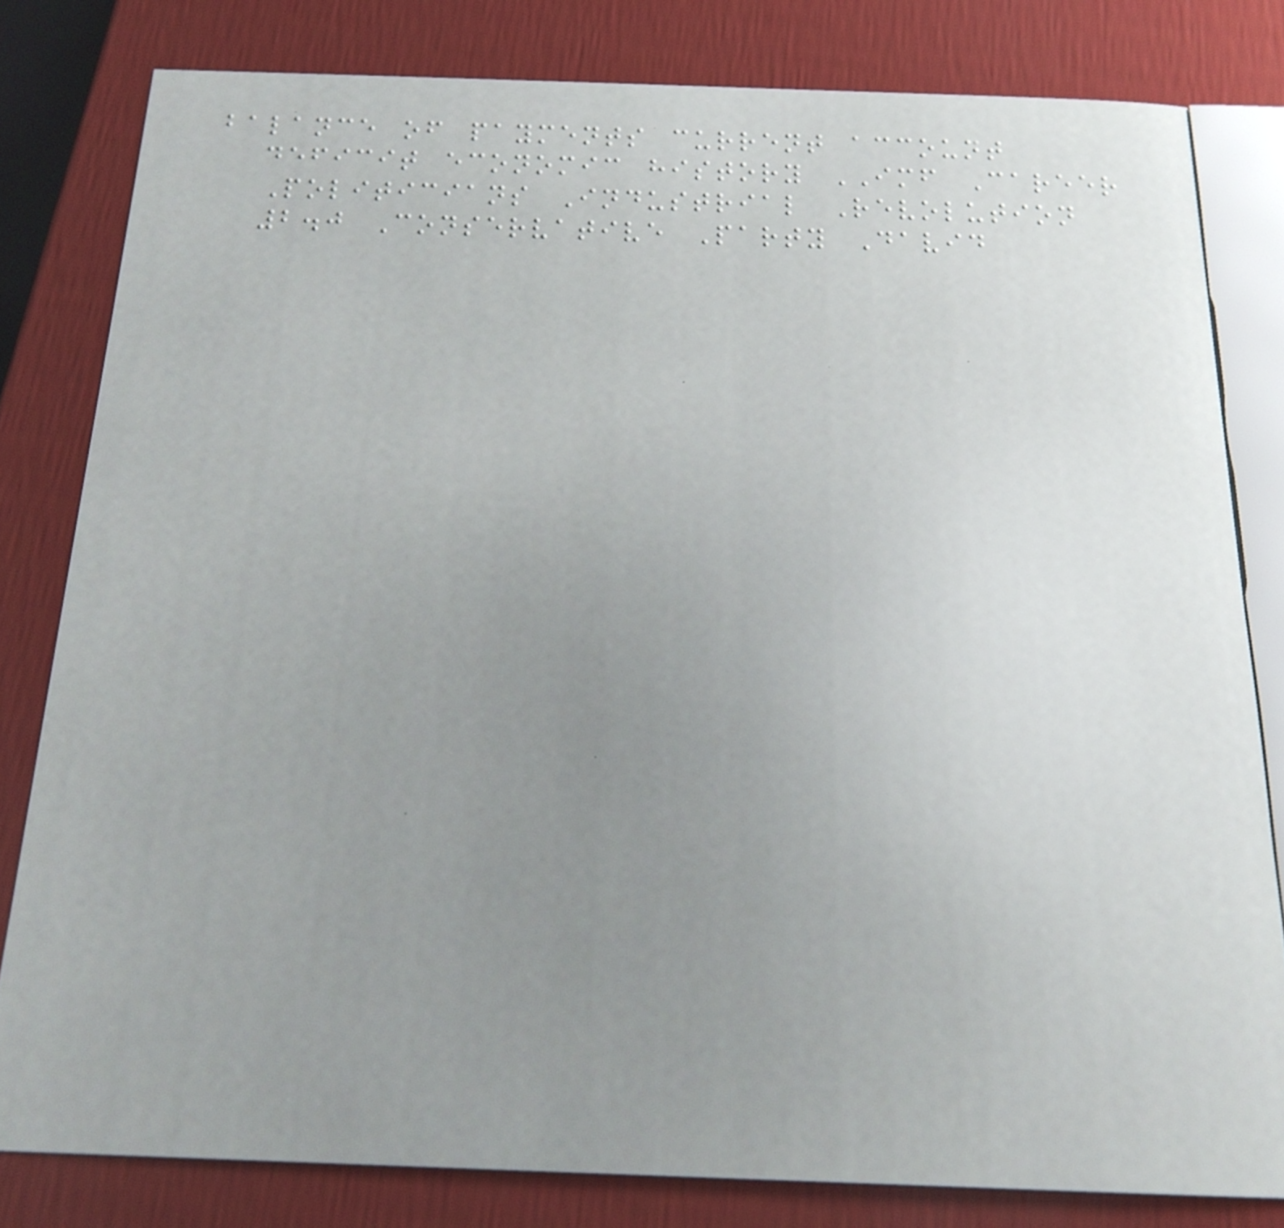balance of payments current account
deficit economic history IMF Career
Politicians Industrial Revolution
2.0 Conservative Party David
